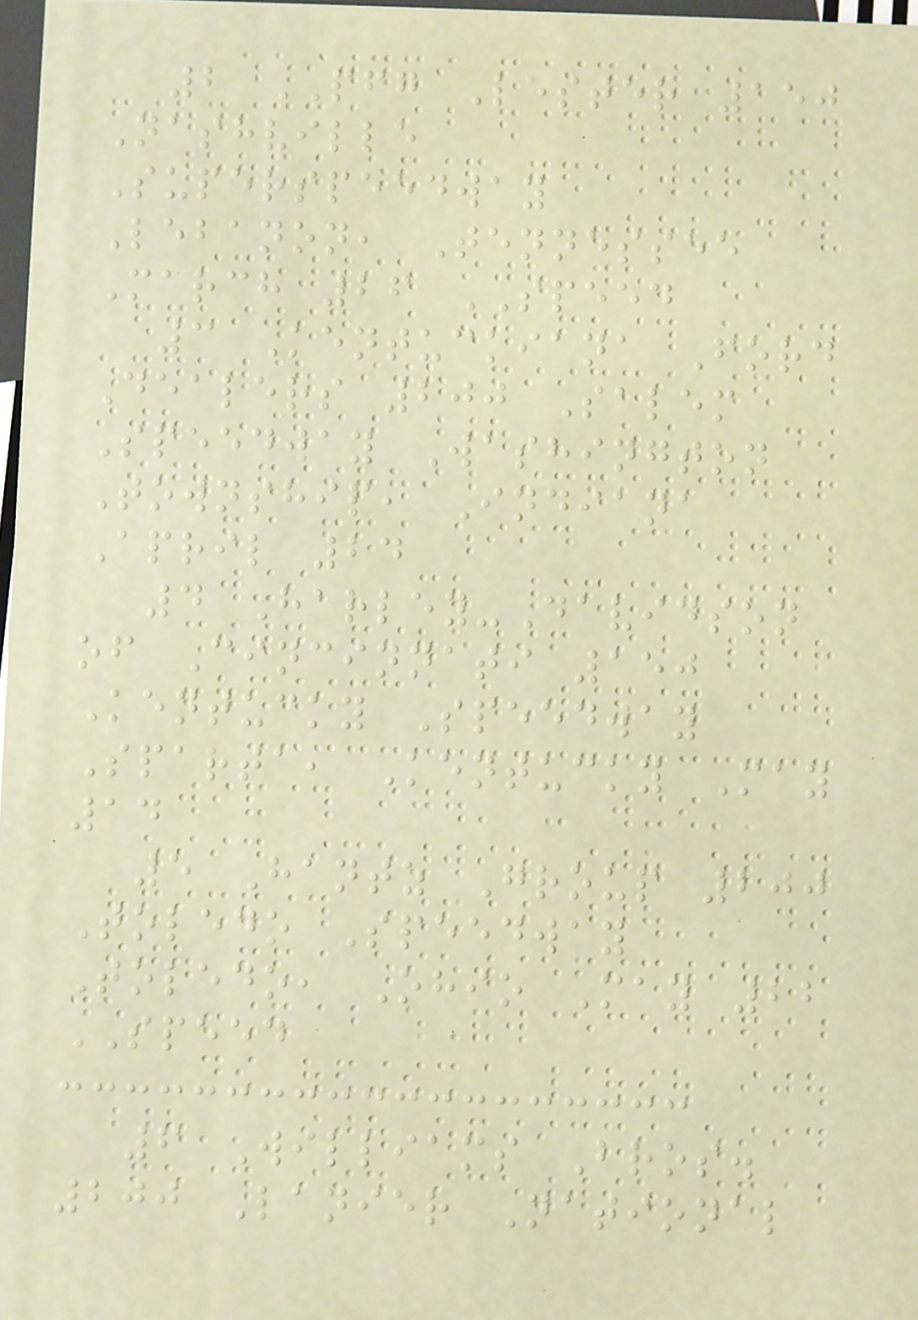2 PFG Lester 150
Nashville
Superspeedway
Lebanon, Tennessee
March 26 SPEED
3 Kentuckiana Ford
Dealers 200 Salem
Speedway Washington
Township, Indiana
April 24
4 Harley-Davidson
of Cincinnati 150
Kentucky Speedway
Sparta, Kentucky May
14
5 Hantz Group 200
Toledo Speedway
Toledo, Ohio May 22
SPEED
6 Williams Bros.
200 Lanier National
